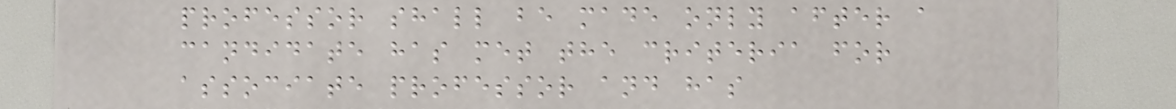professor shall be made only after a
candidate has met the criteria for
associate professor and has
